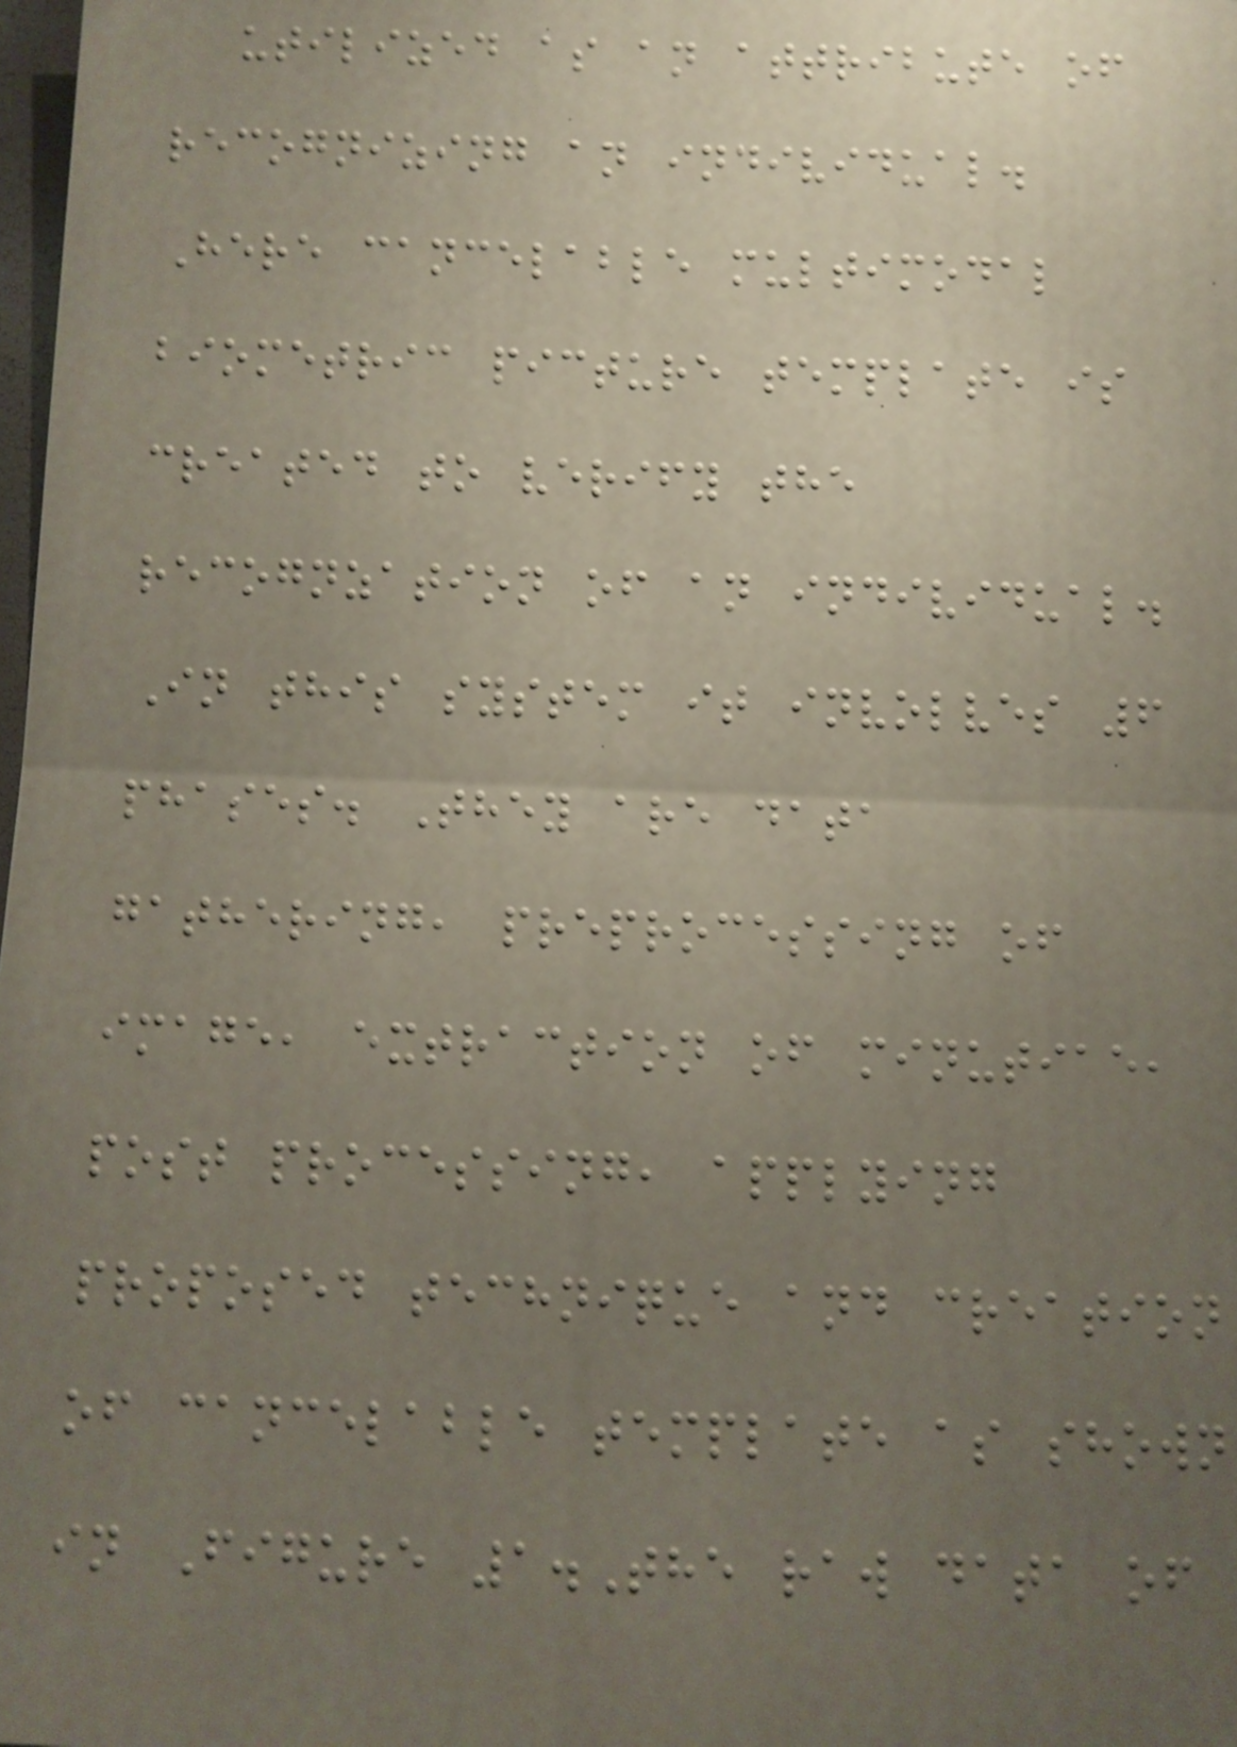utilized as an attribute of
recognizing an individual.
Here cancelable multimodal
biometric picture template is
created to verify the
recognzation of an individual.
In this system it involves 6
phases. They are data
gathering, preprocessing of
image, extraction of minutiae,
post processing, applying
proposed technique and creation
of cancelable template as shown
in Figure 1.The raw data of
